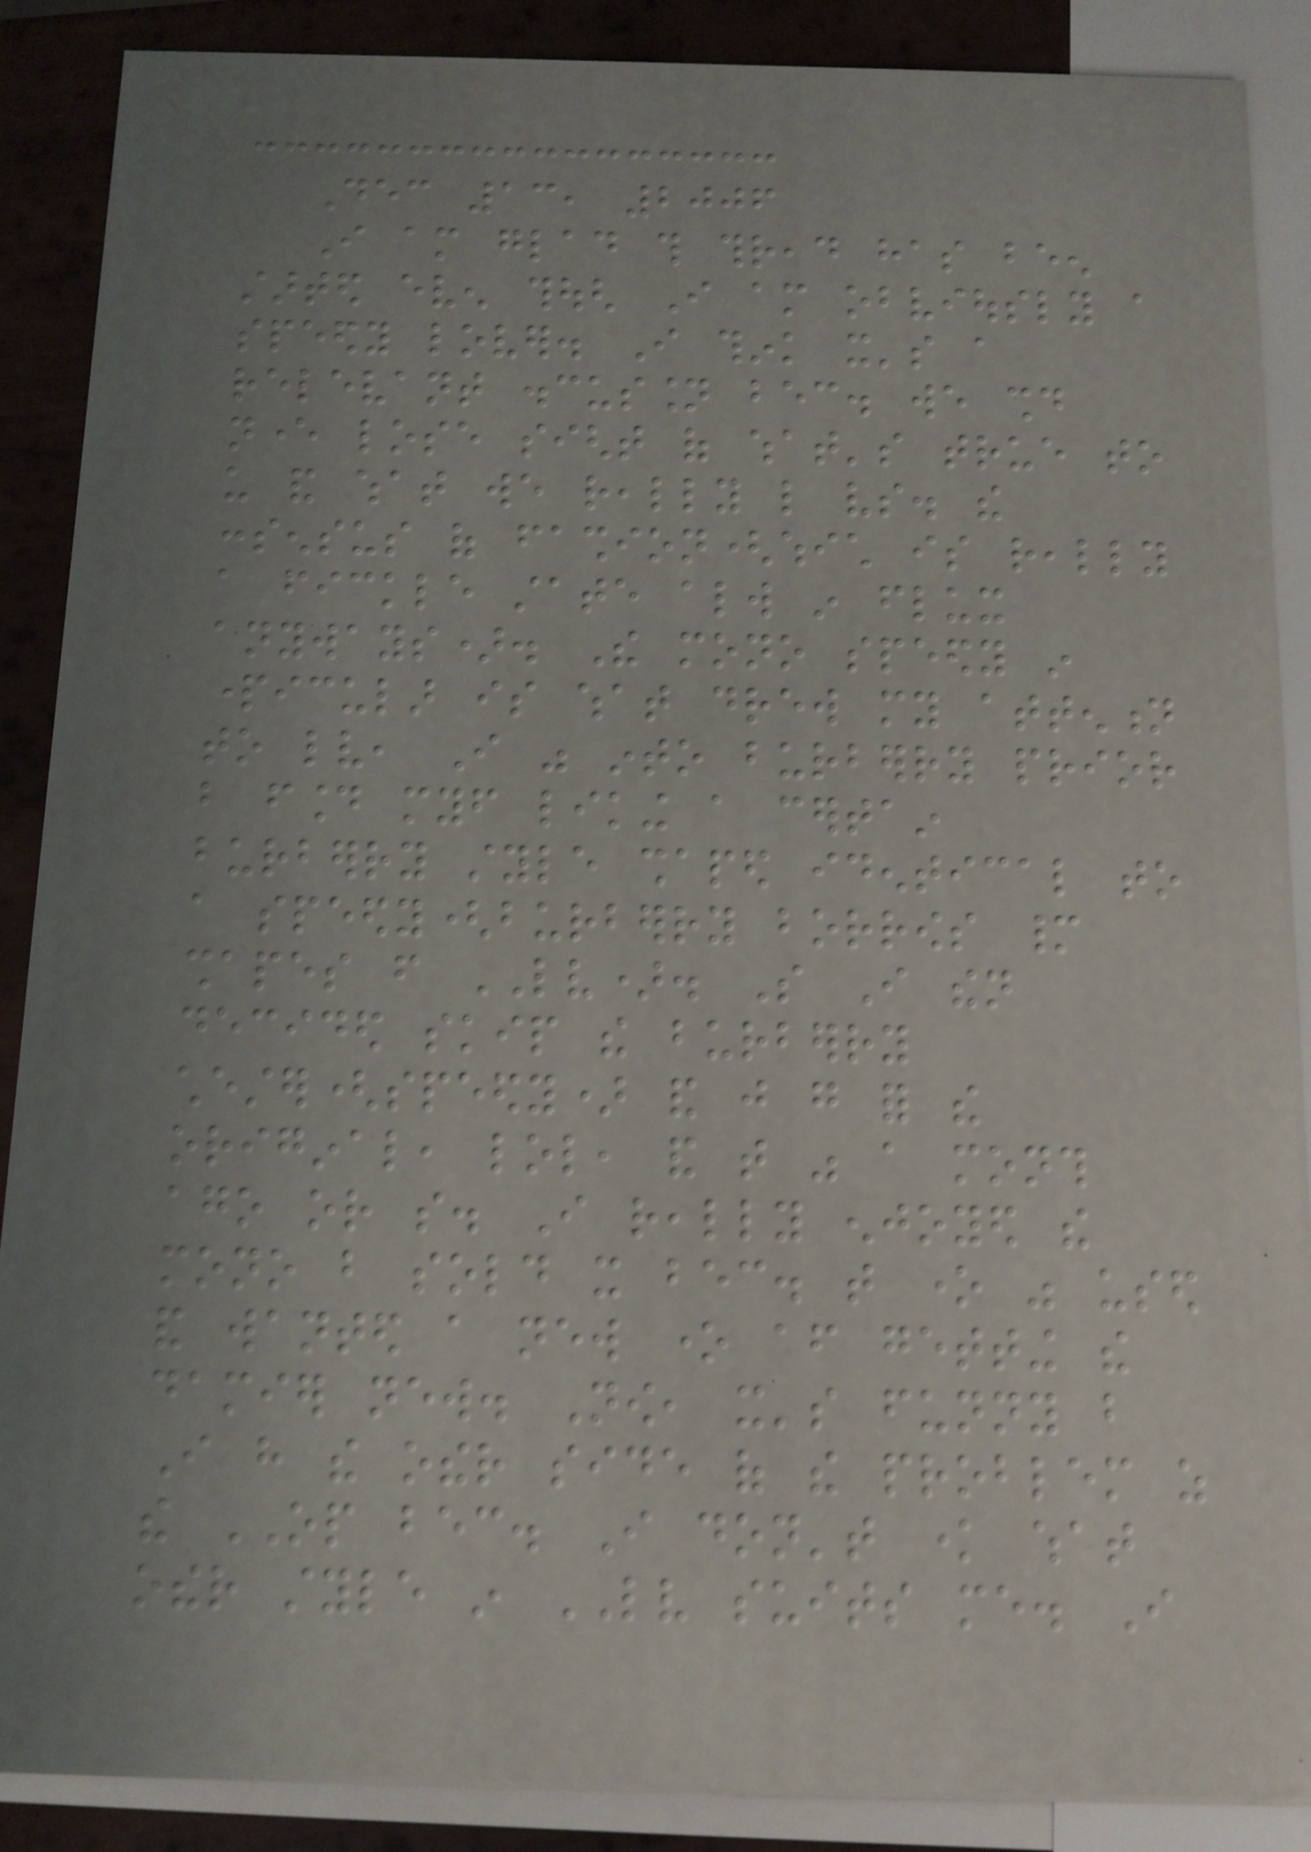Dec 13, 2006
I am glad this thread has been
started even though I am obviously a
speedy lover. I think it's a
relevant discussion bec. we should
never lose sight of what's true to
us and what we really like vs. the
consensus of fashion(which is really
a fickle state always in flux
anyways). The mono speedy in
particular is what drew my attention
to lv, I was into burberry prior
but found myself liking a certain
burberry style shaped identical to
a speedy(burberry borrows many
shapes from LV). So I then
decided skip the burberry
chester(speedy) and just go for the
original, lol, and that was a month
ago or so. I really enjoyed the
mono but sold it bec. that one was used
and wanted a new one after getting the
damier new. Now, it's funny but
I have the other side of the problem as
the OP bec. I don't know what
other style in LV suits me. I
